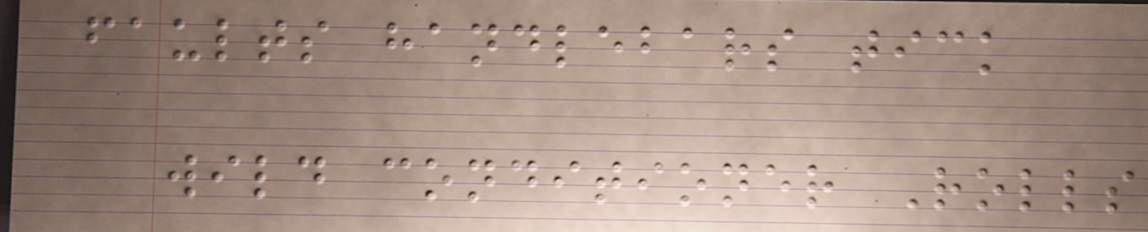faults handlebars tick
wild conditioner Rolls
